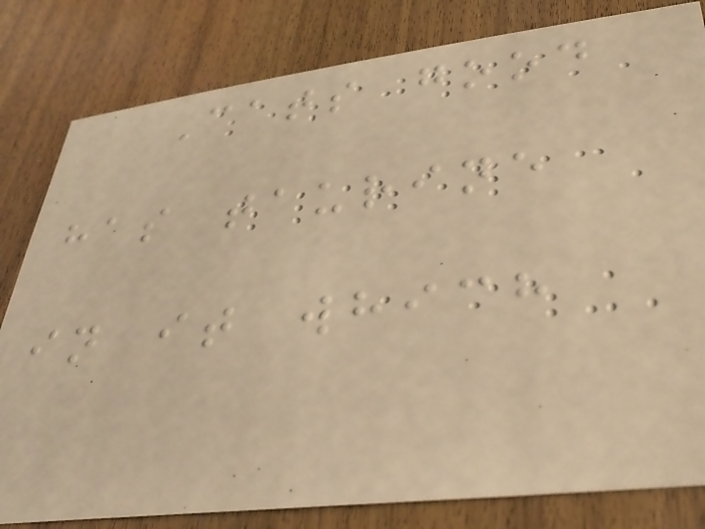Cats good
has taurine
in it which
